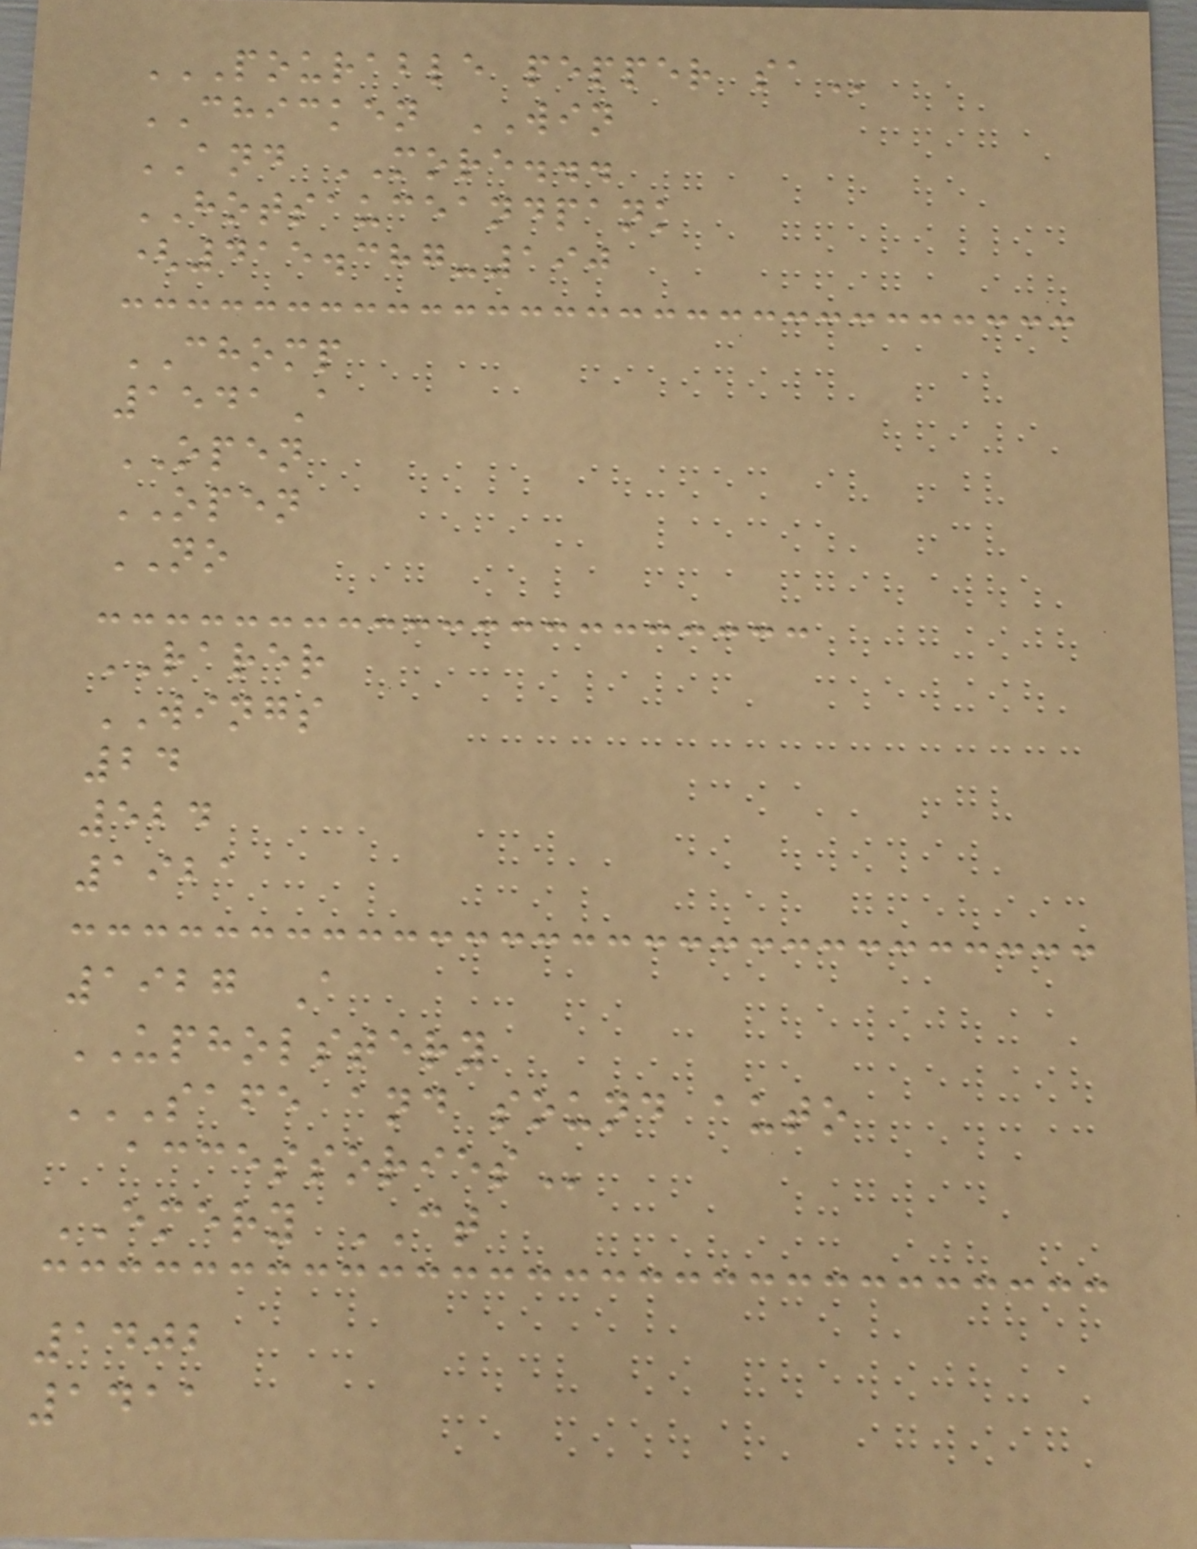POURABLE PEPPER SA
CHICKEN WIN
AND MORE...
HOTSAUCEANDPANK
(415.387-190
CHOMP
1541A
OPEN
OPEN
NO
RARER
WINGS
24
524
1921
1927 A
UPHOLSTERY
SAFE AND SOUND AUTO
ACCESSORIES
EMERY CT
1402
1411
